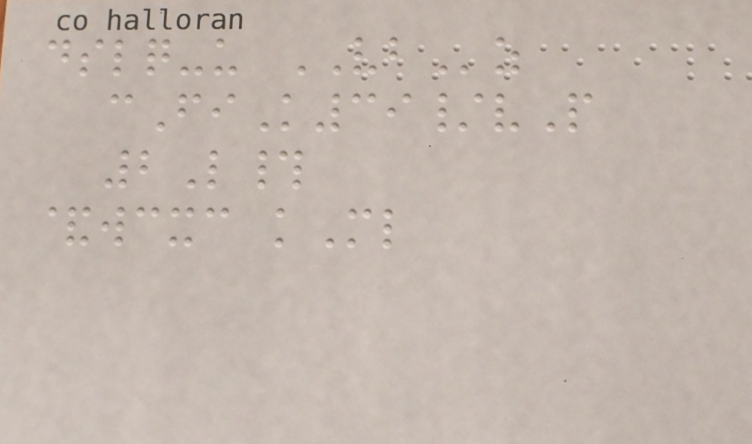dslq-u VBz
cFiK39/vP
2L#
&wcxc kMl
